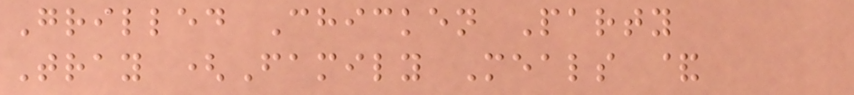Grilled Chicken Party
Tray (Family Meals &
